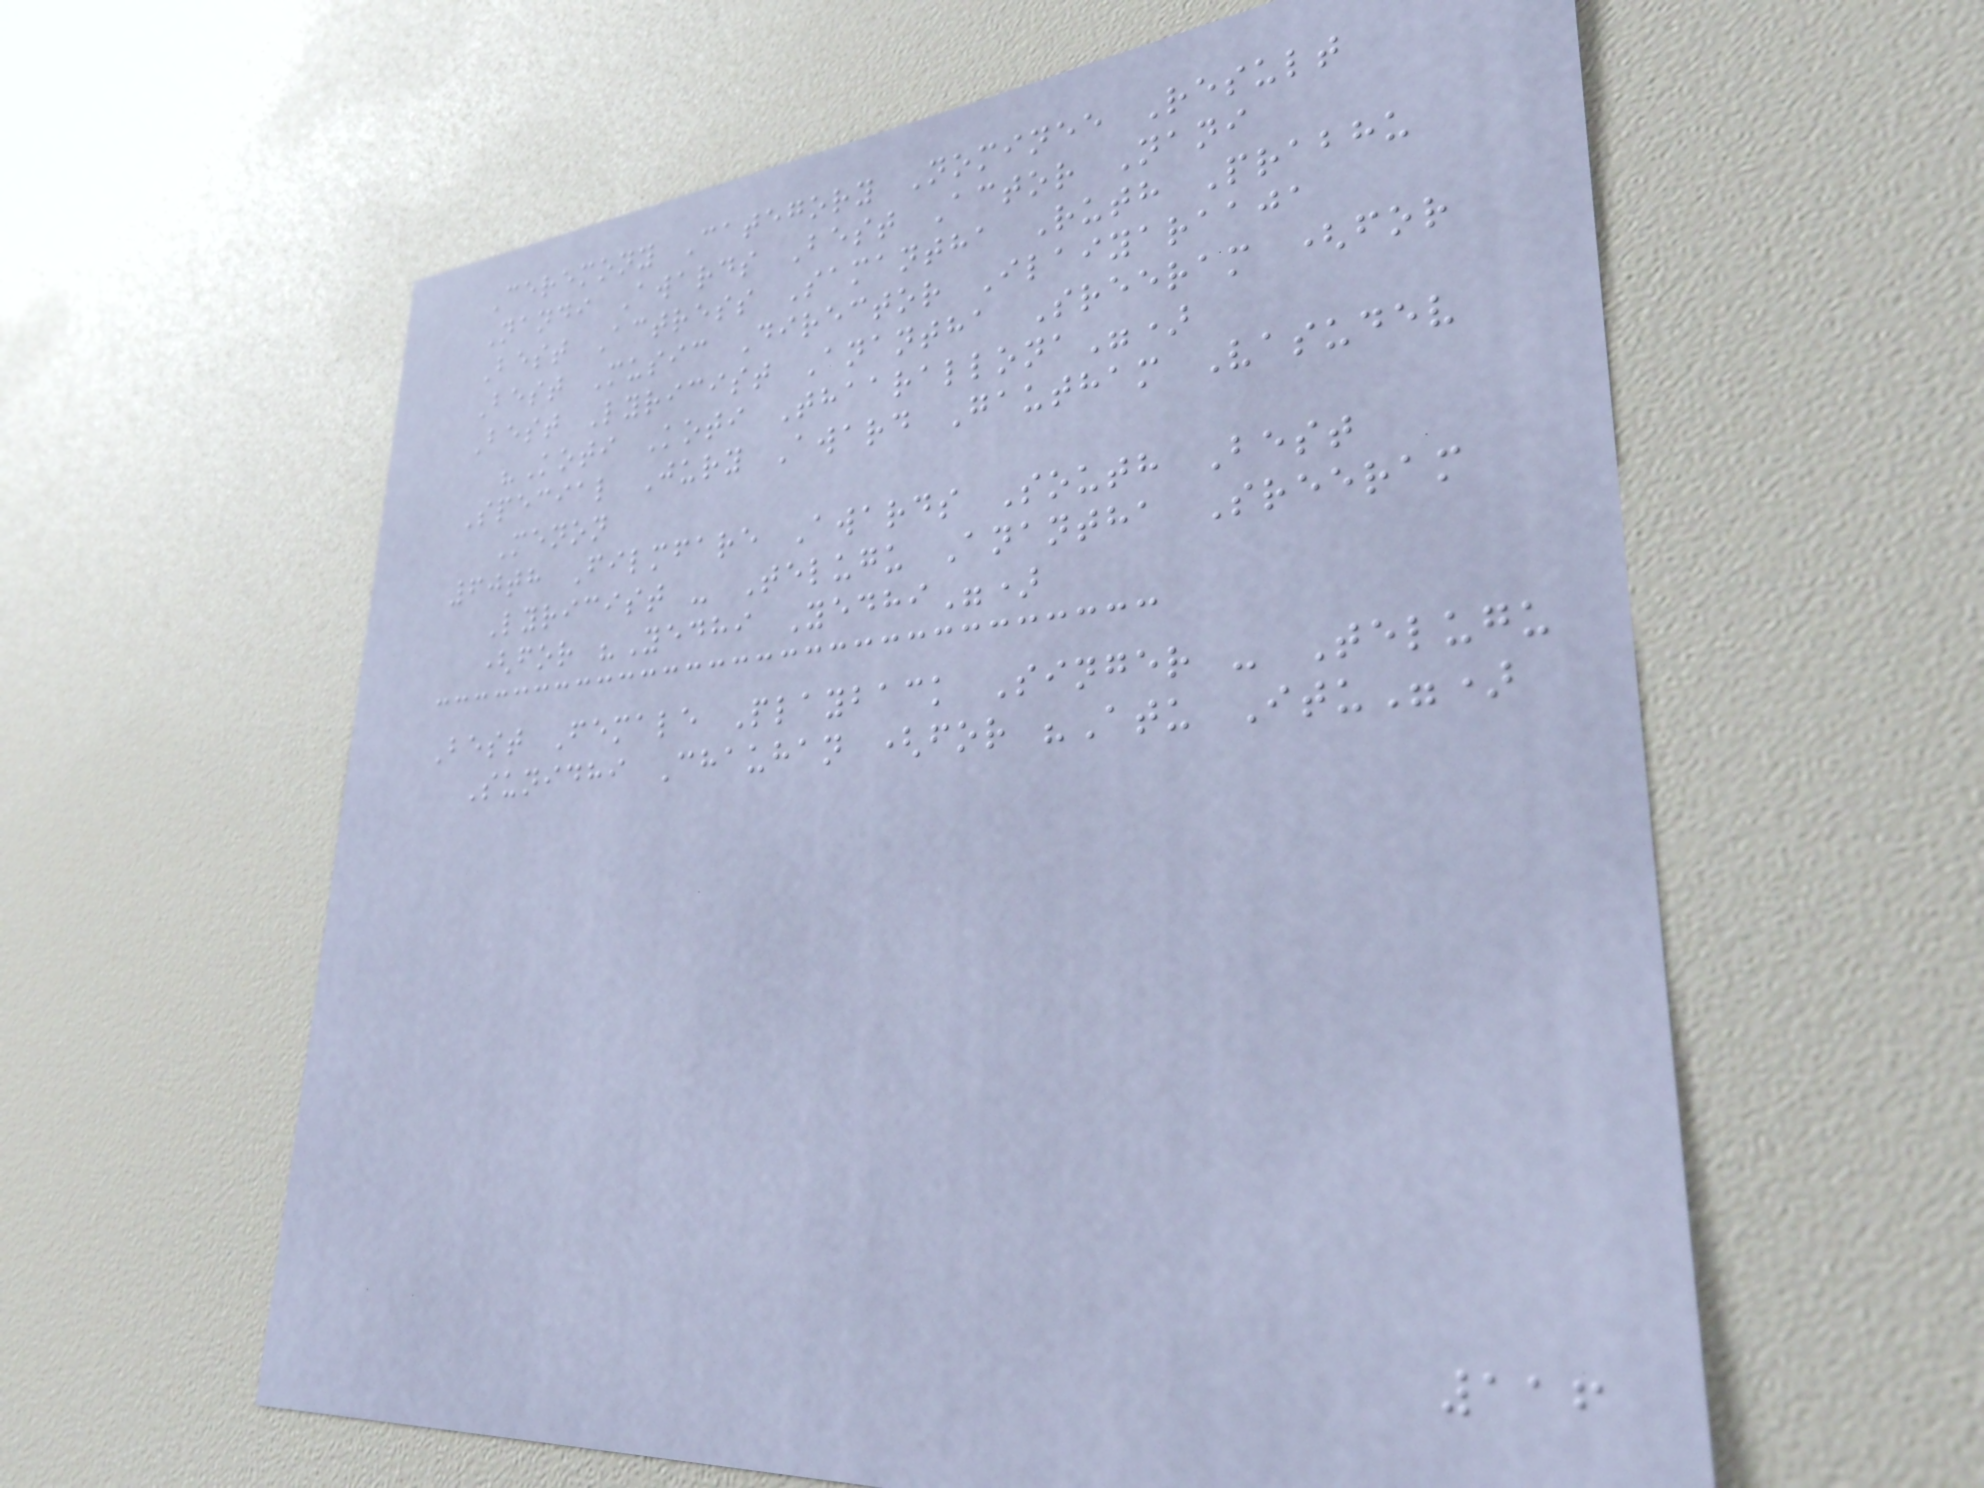Ceremony Category Nominee Result
Nandi Awards Best Actor Nani
Best Actress Samantha Ruth Prabhu
Best Music Director Ilaiyaraaja
Best Lyricist Anantha Sreeram (for
"Koti Koti Thaarallona")
Special Jury Award Gautham Vasudev
Menon
60th Filmfare Awards South Best
Lyricist - Telugu Anantha Sreeram
(for "Yedhi Yedhi")
Best Female Playback Singer - Telugu
Sunidhi Chauhan (for "Atu Itu")
116
